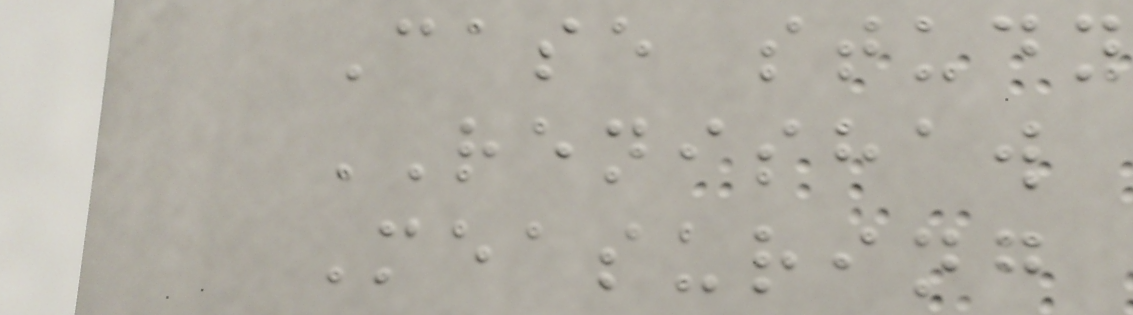Case study
RENISHAW
Measuring
